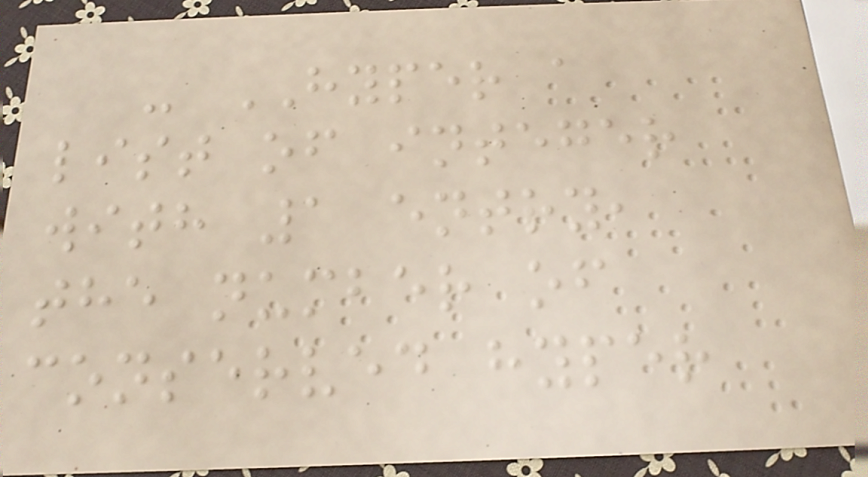- HYPER a
list of integer
with 1 entry,
the number of
conserved hyper
